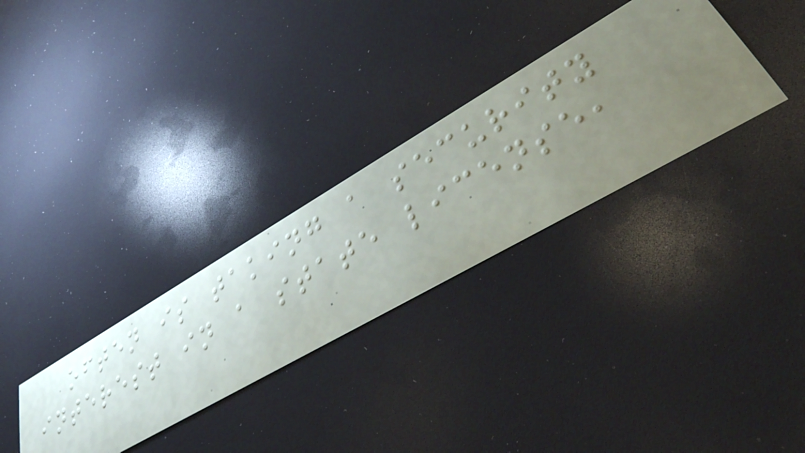often is taking a security
interest in a state license,
